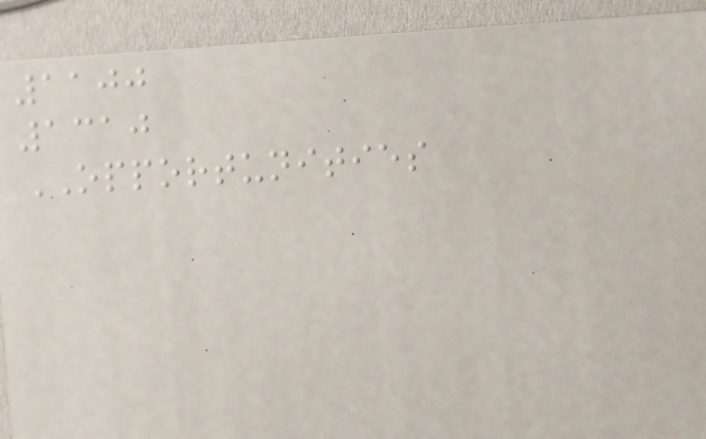1100
1310
OPPORTUNITIES
